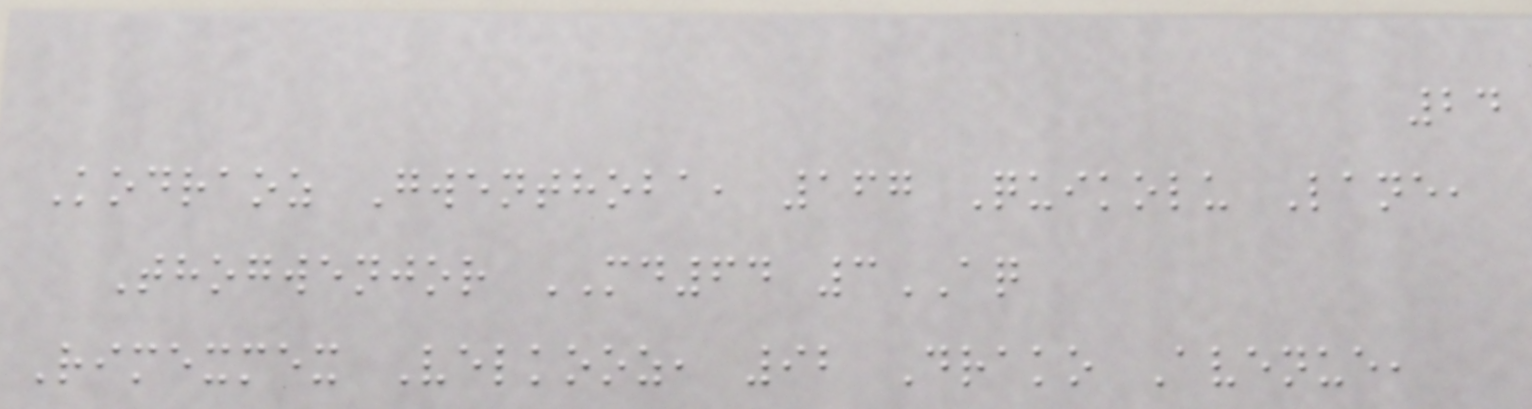24
Kodraoz Gwenthoba, 167 Quikolu Lane,
Thogwenjor MD64 3AQ
Rimexmex Velkooz, 92 Drako Avenue,
